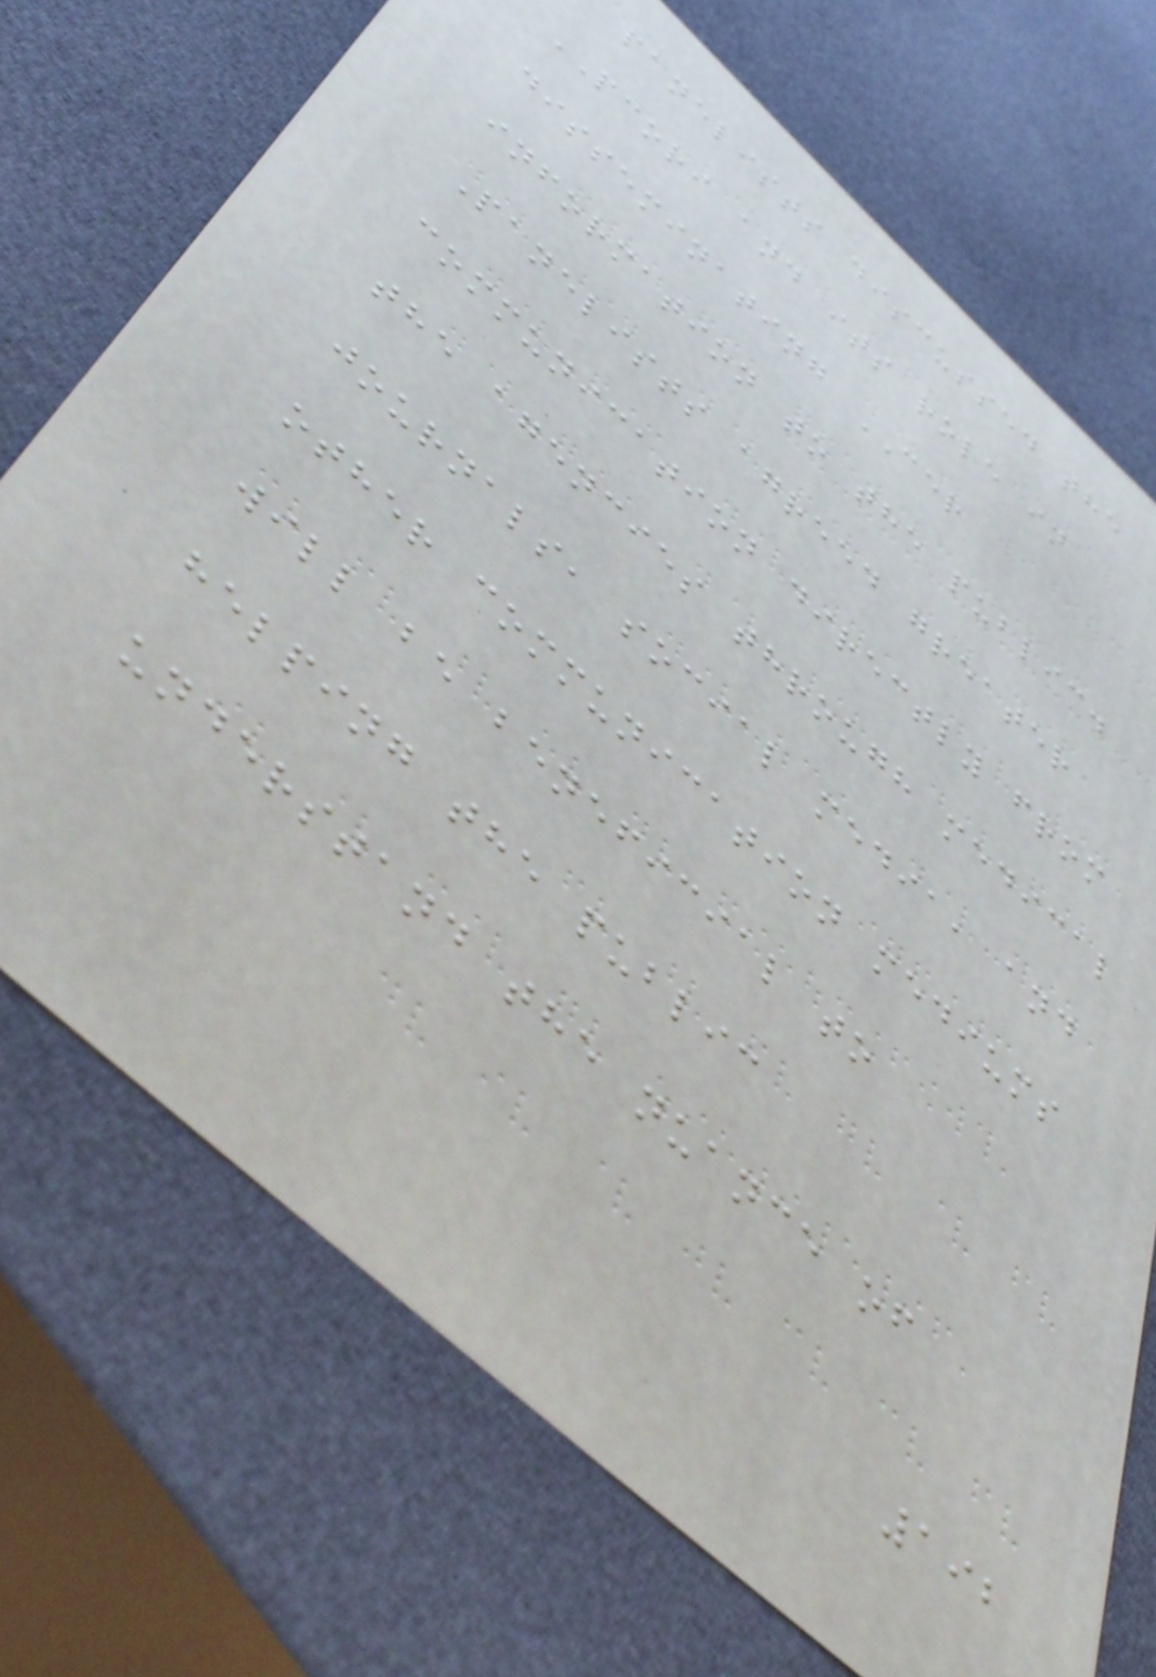panelists discussed the
PCORI and its role in
disseminating CER
information to the public.
Panelists agreed greater
communication directly from
the agencies through medical
journals, social media, and
other communication mediums
will be beneficial to
helping the public
understand the nuance of
192
